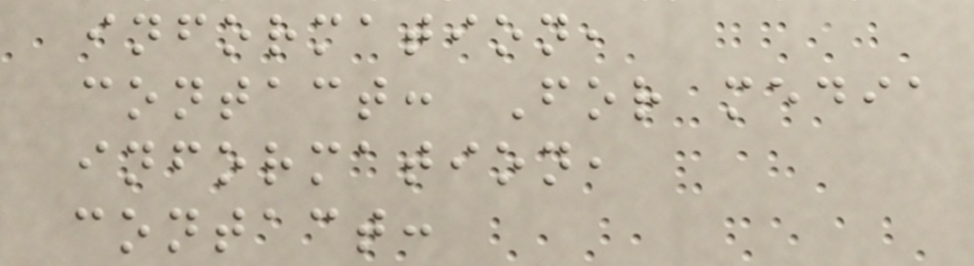information,
contact: For media
information,
contact:
